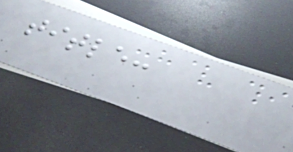title:
